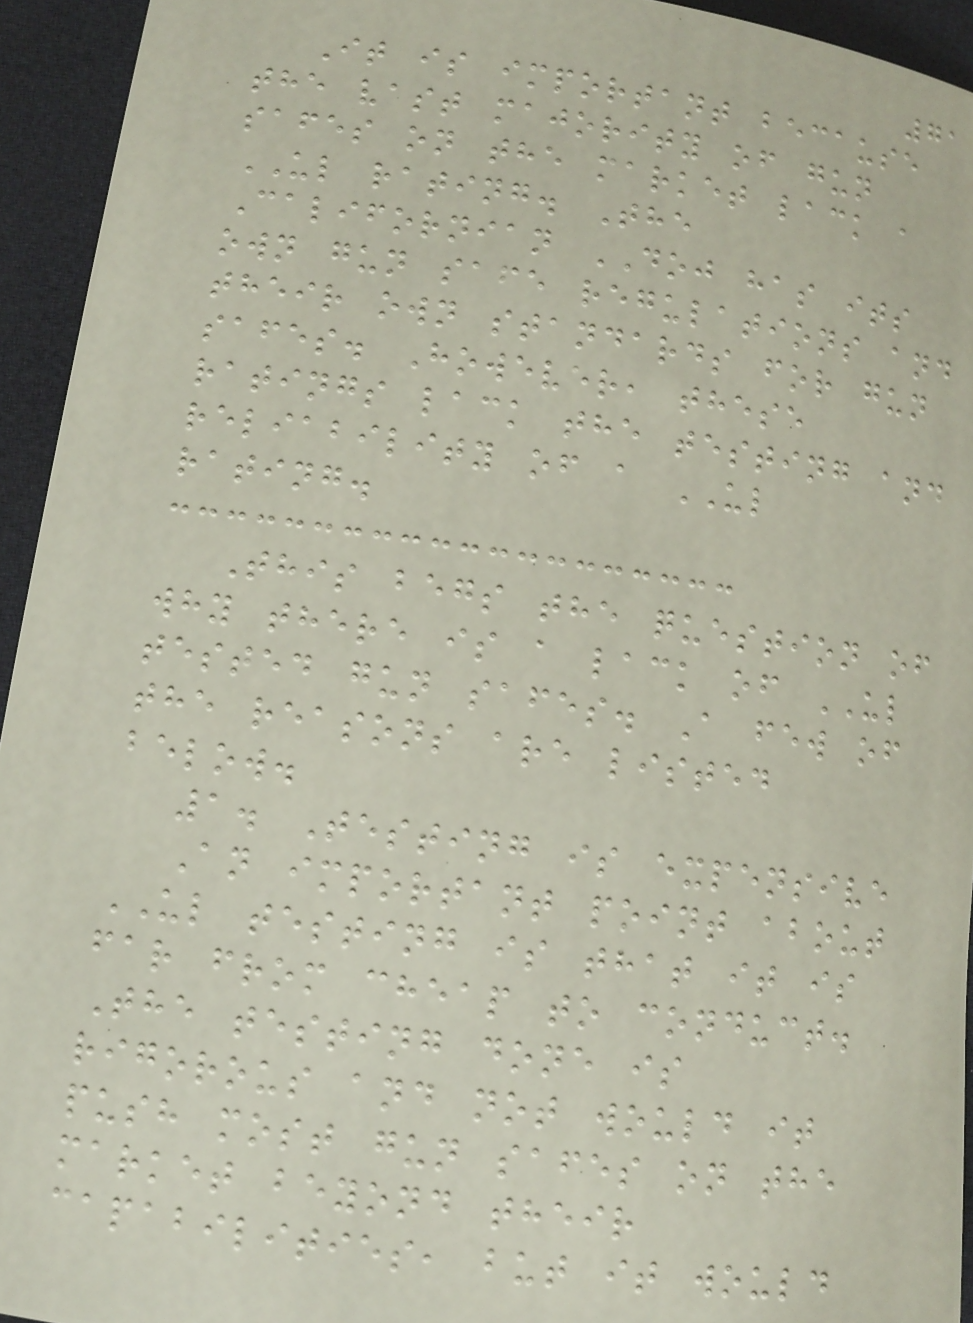71
It is important because
the vast majority of gun
safes on the market lack a
UL rating. The
Californian DOJ has its
own gun safe regulations and
their own standards for gun
safes. However, these
ratings lack the testing and
reliability of a UL
rating.
This begs the question of
why there is a lack of UL
tested gun safes. A few of
the reasons are listed
below.
1. Testing is expensive
An important point about
UL testing is that it is
far from cheap to conduct.
The testing done is
rigorous and not would it
push most gun safes on the
market beyond their
capabilities, but it would
